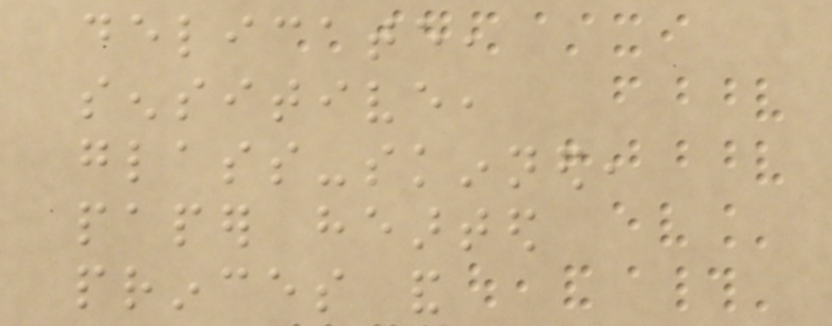delicate,
sensitive,
glass-skinned,
paper hearted
princes and
